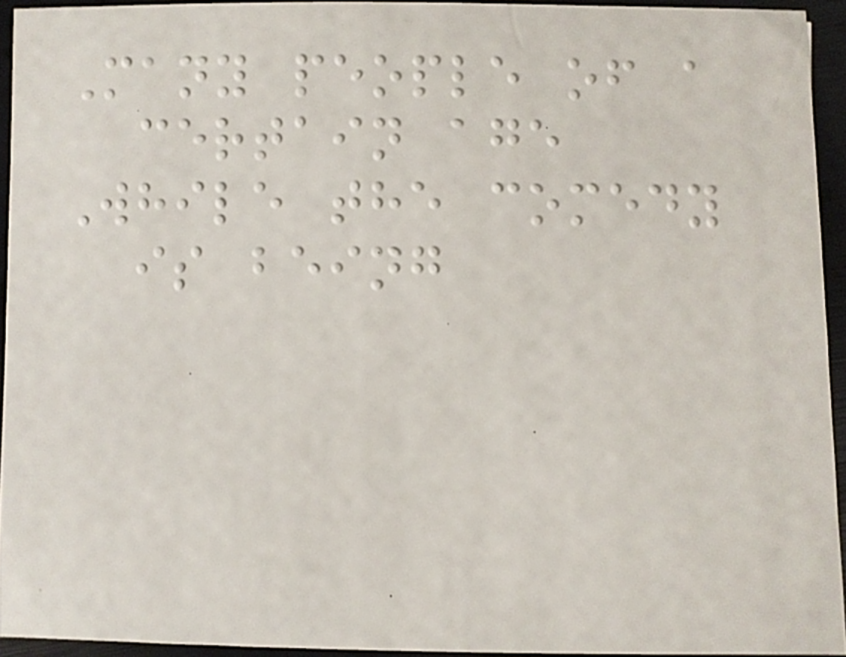Many people of a
certain age
While the comedy
is being
